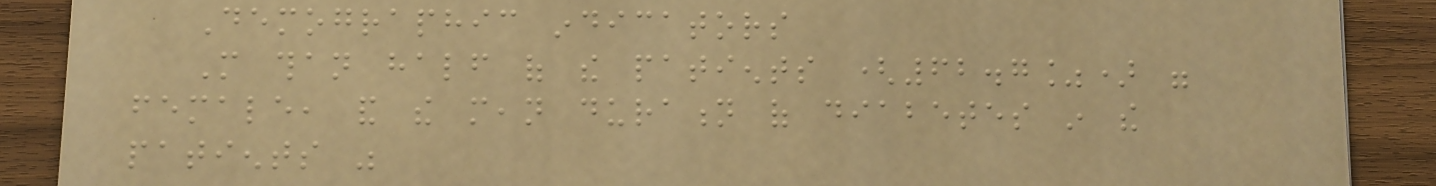Demographic indicators
More than half of the patients (62.7%) were
female, and the mean duration of diabetes in the
patients was
